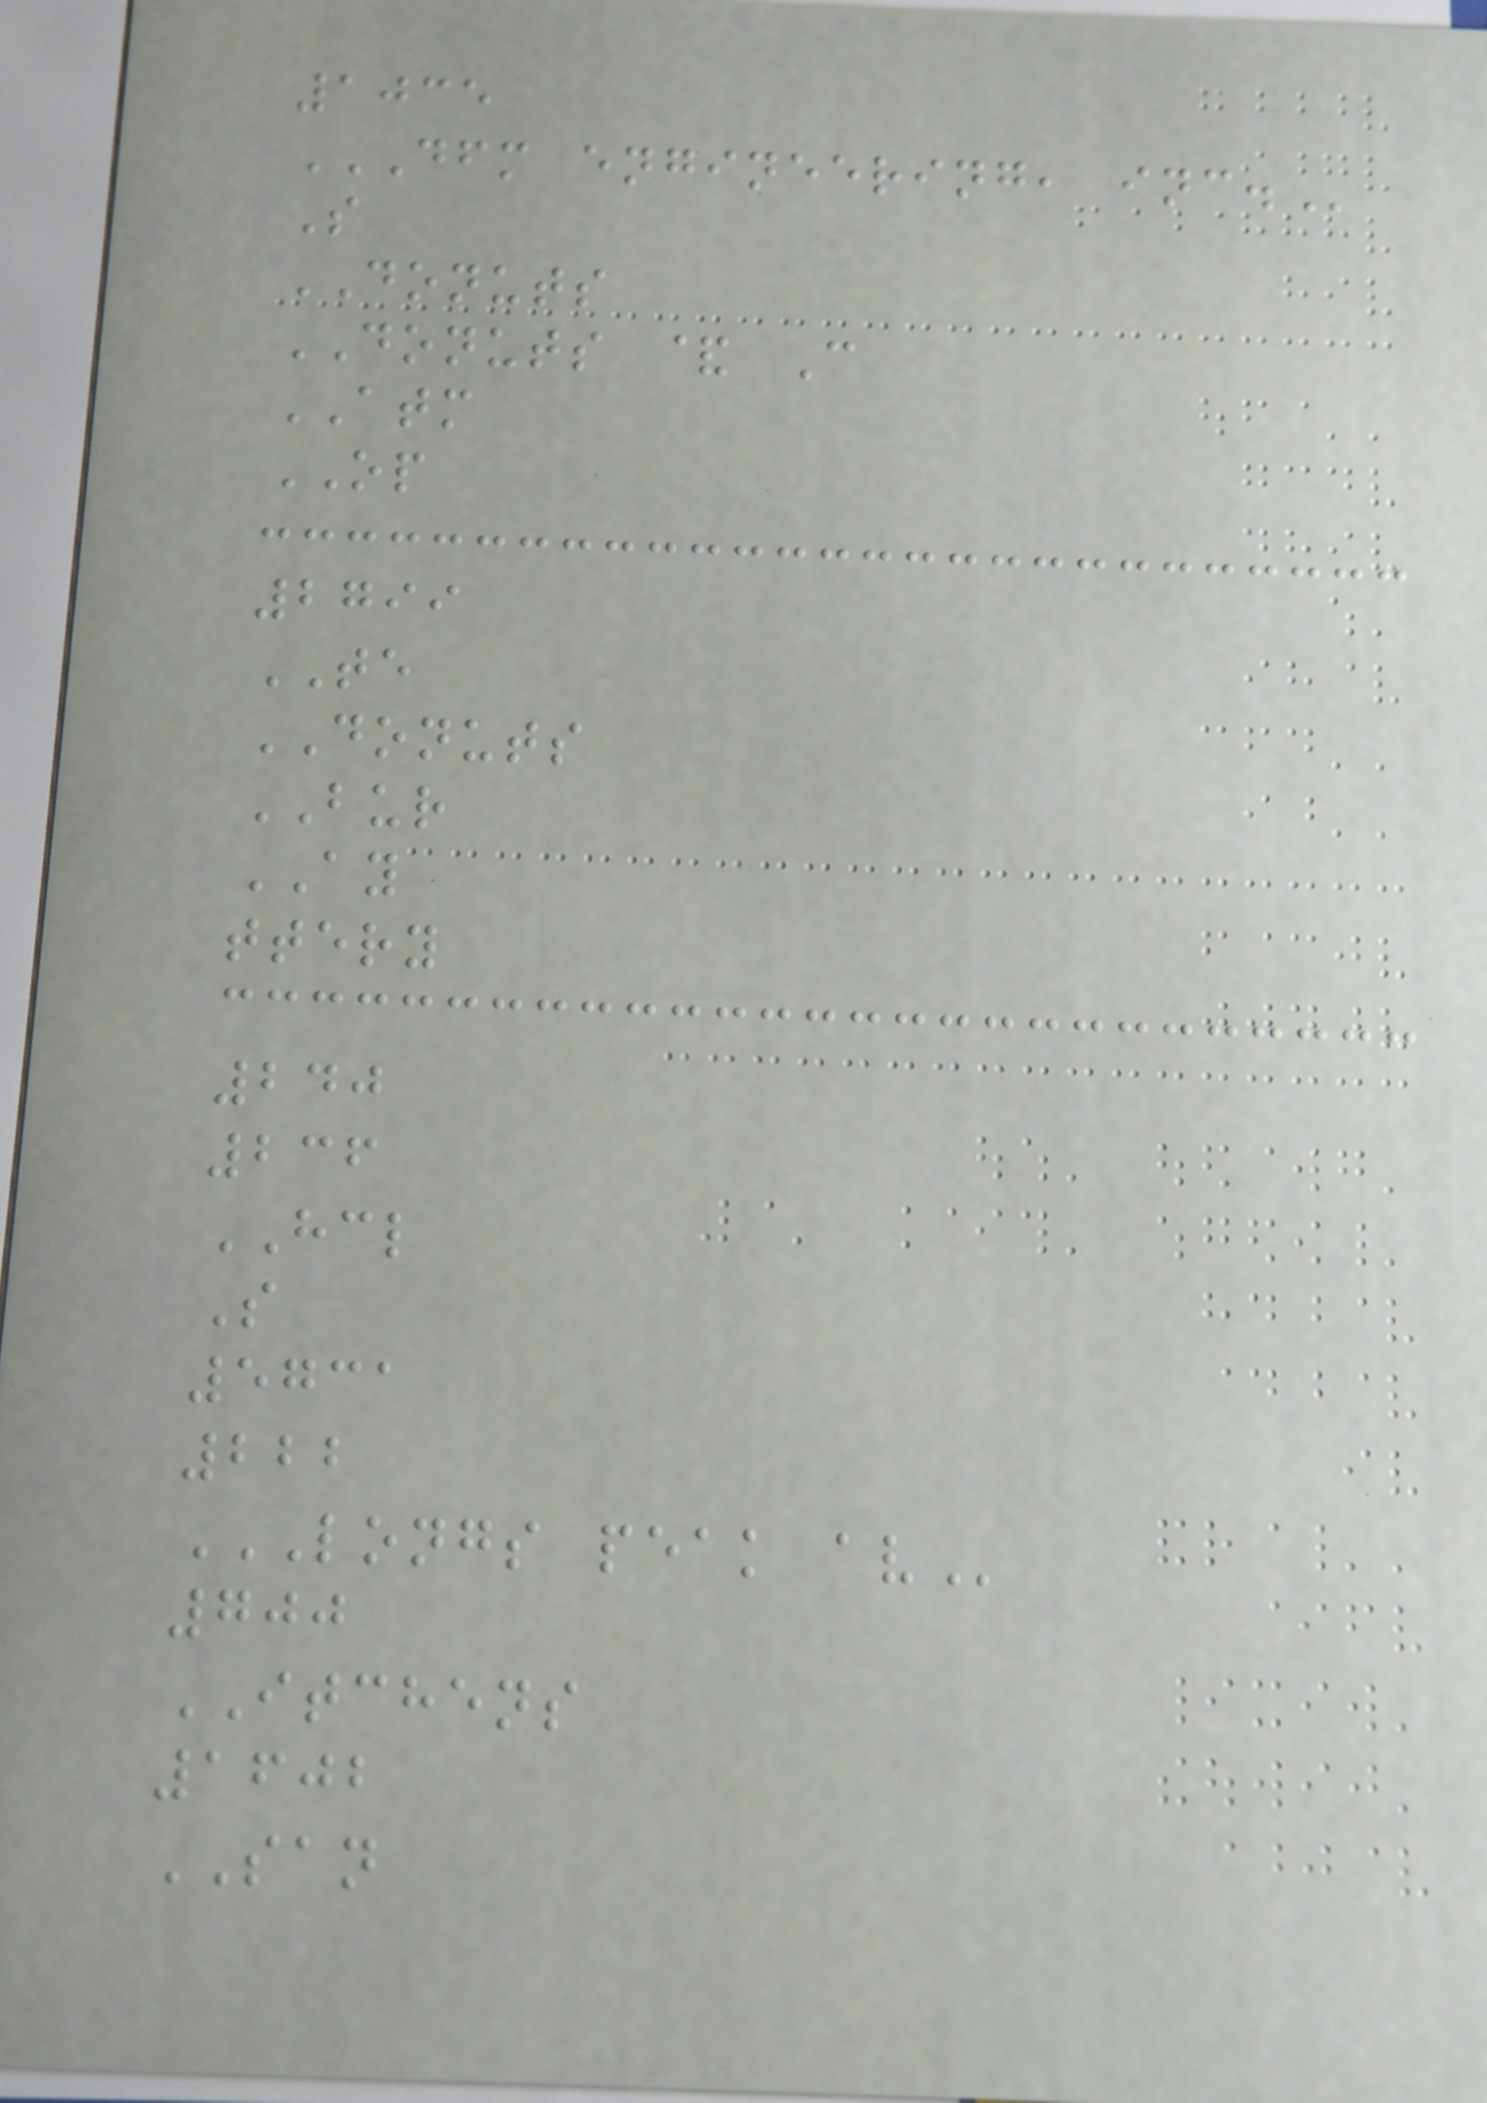1035
DFM ENGINEERING, INC.
S
DONUTS
DONUTS & C
ATM
OP
2799
TE
DONUTS
BUR
AY
ttery
240
236
HCL
S
5731
222
LONGS PEAK AV
700
ITCHENS
1602
SAN
